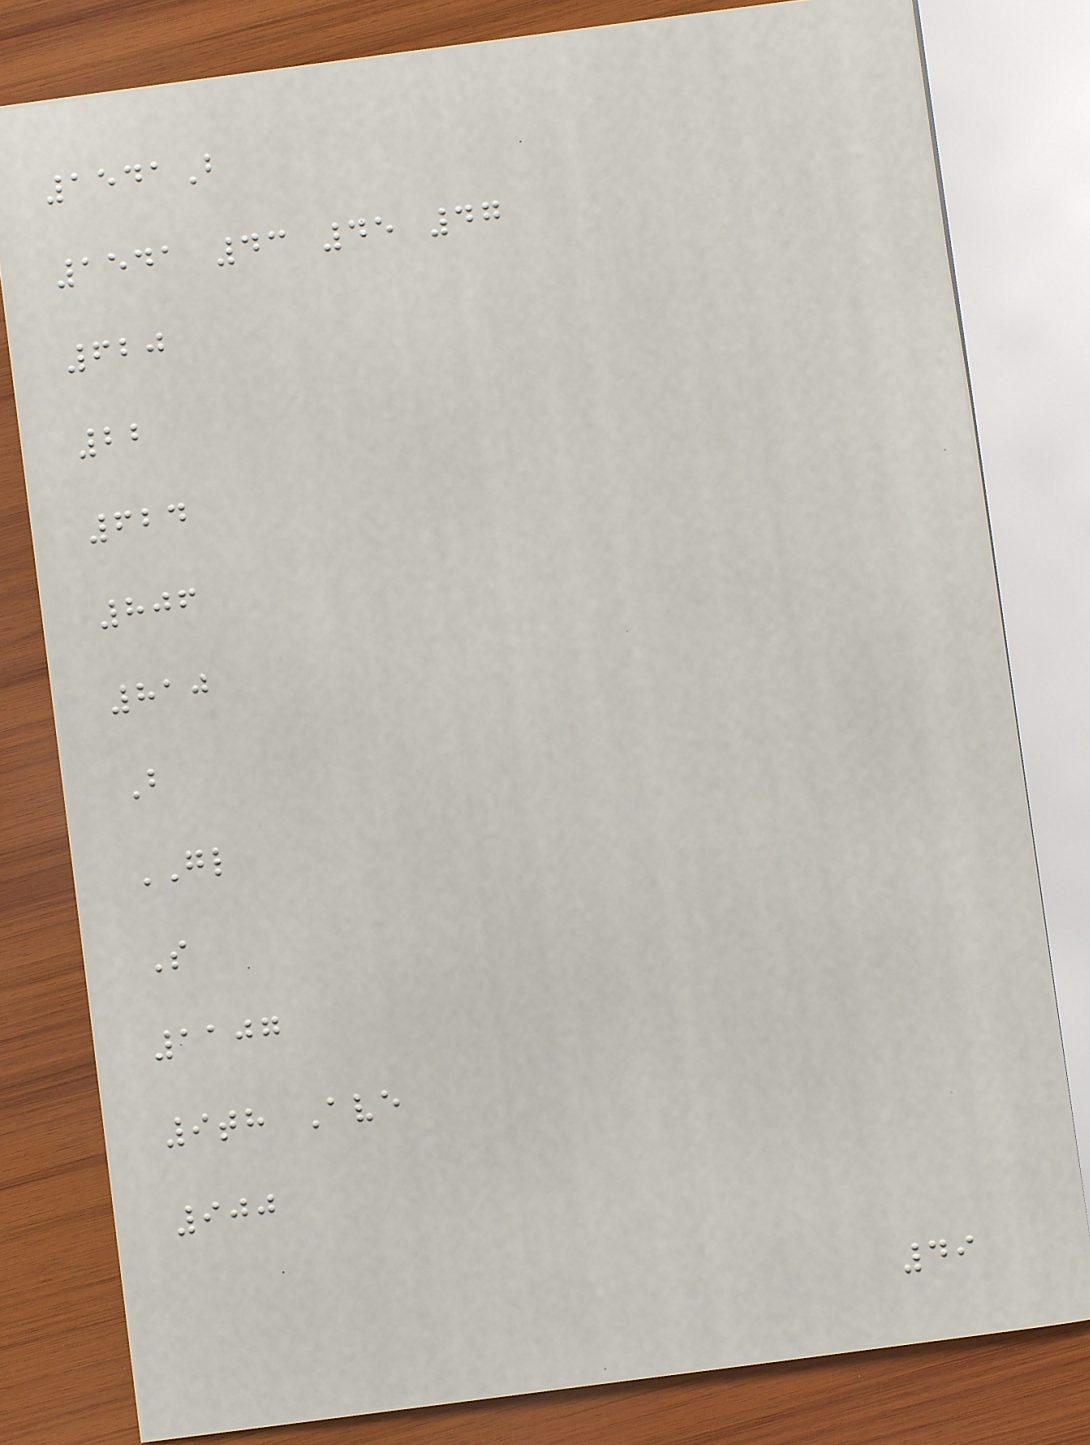1541B
1541 43 45 47
620
22
624
806
810
B
GL
S
1107
9th Ave
900
49
